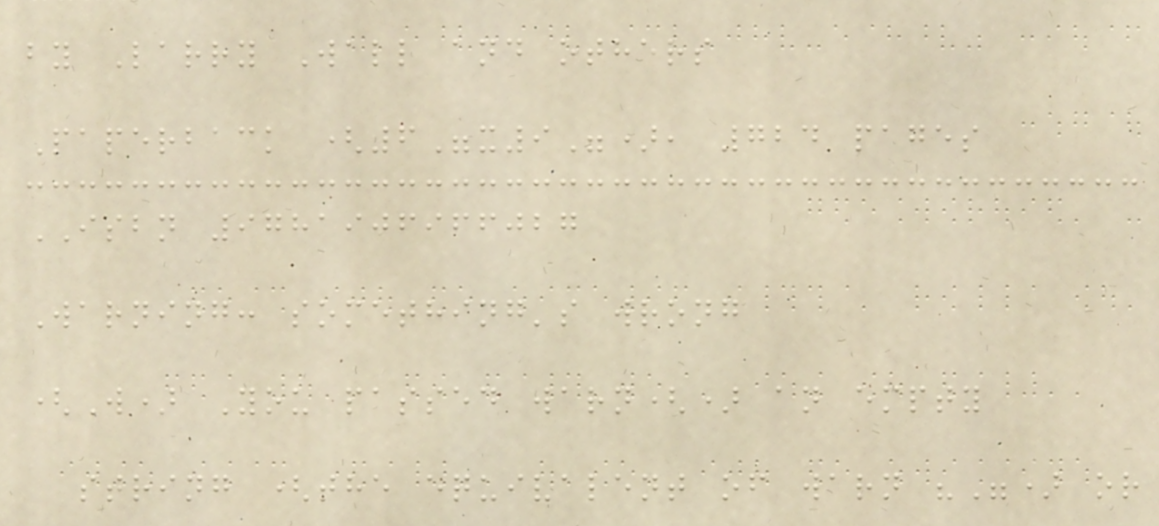by Larry Wall and others
Paperback (6"x9"), 724 pages
ISBN 9781906966027
Warning: something's wrong
(W) You passed warn() an empty
string (the equivalent of warn "") or
